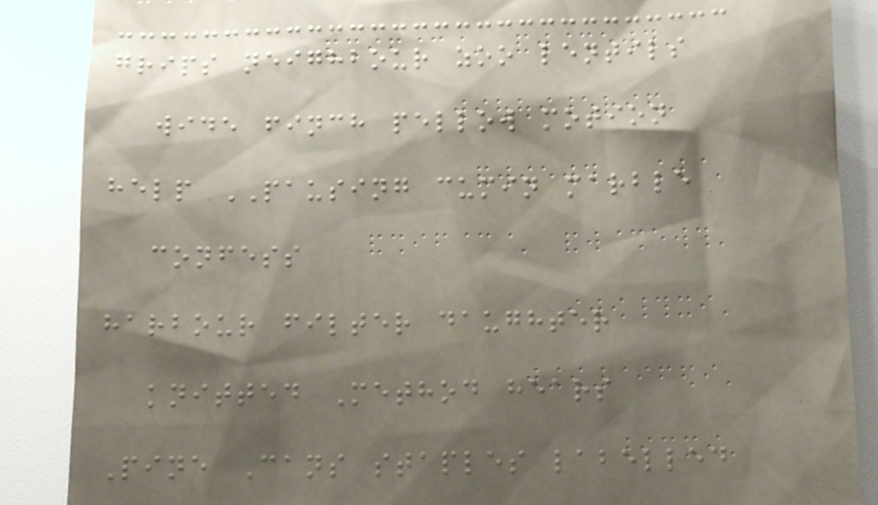grips neighbour zoo lentils
wide finch pellow motion
help PAUSING cumin marble
confess
harbour filter daughter
knitted Method hears
Pine Cans staples labelled
